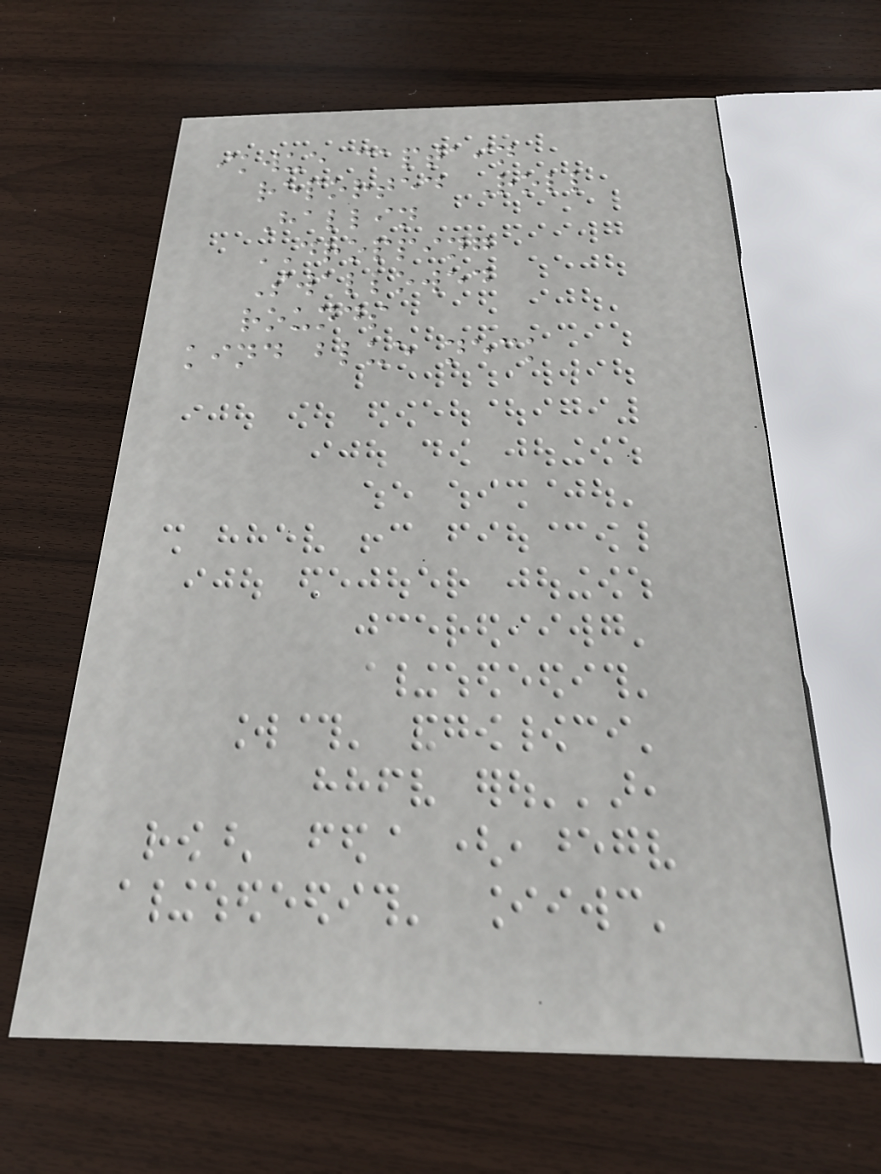ikwue captain
reported Roll
Hallin
DROPPING
Swallowed
rounds
kind blue neck
